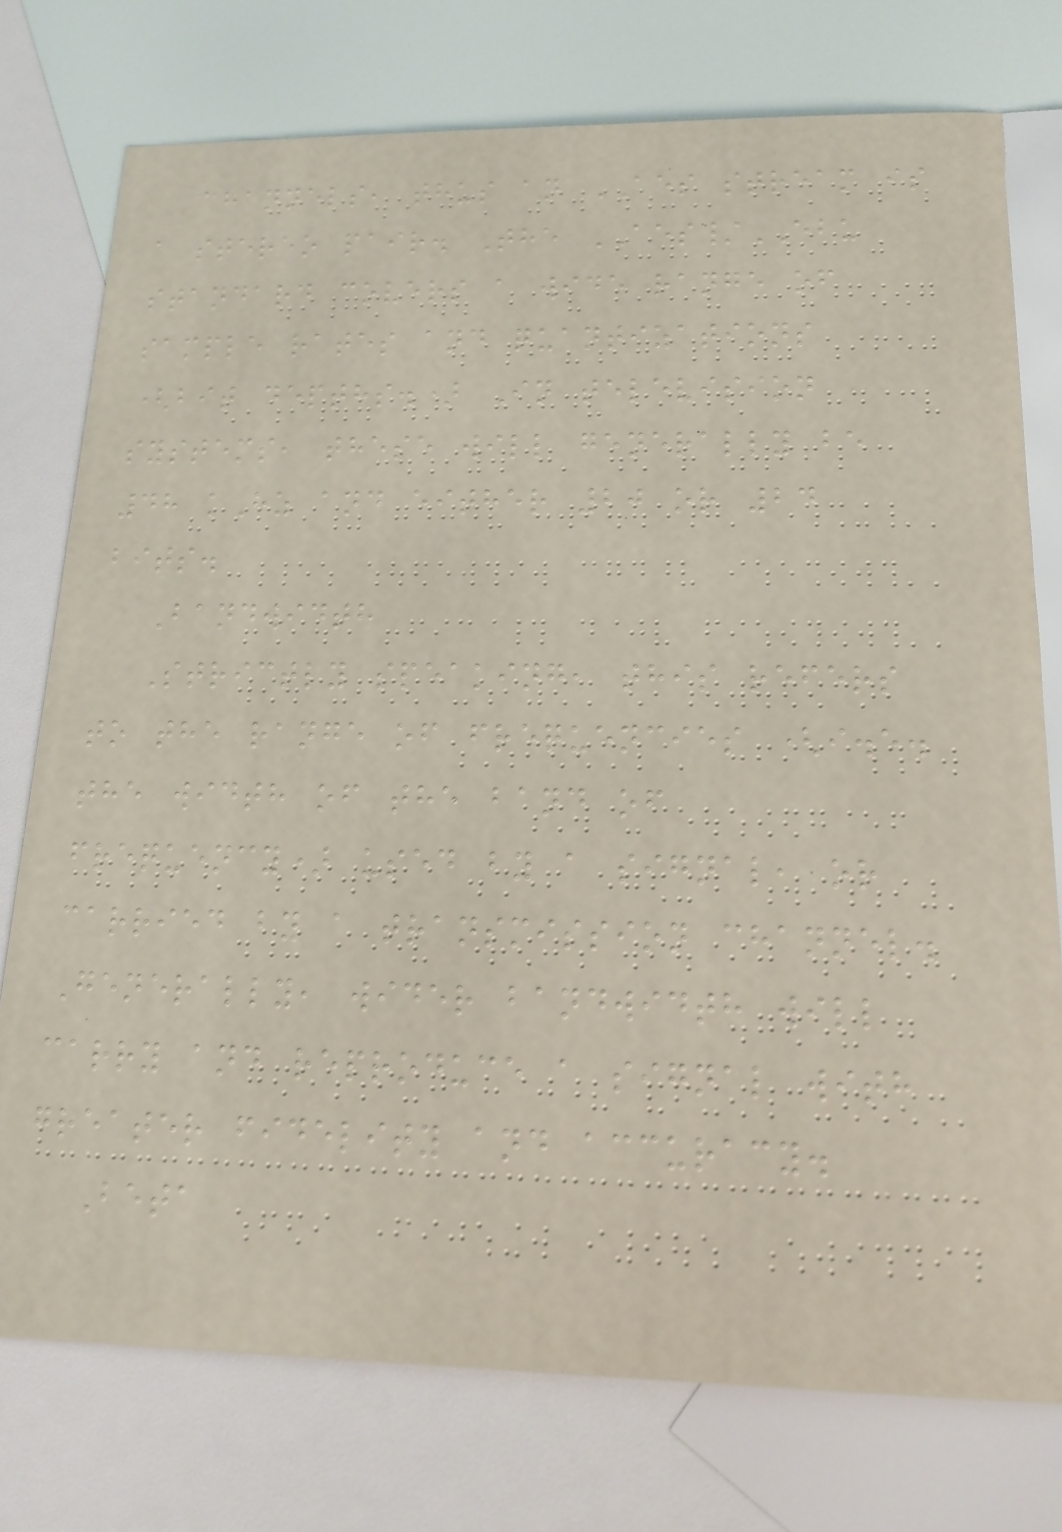channels, thus an AES stream is
a stereo pair. The AES/EBU
standard covers a wide range of
sample rates and quantizations
(bit depths.) In television
systems, these will generally be
48 kHz and either 20 or 24
bits.
Bandwidth
Strictly speaking, this refers
to the range of frequencies (i.e.
the width of the band of
frequency) used by a signal, or
carried by a transmission channel.
Generally, wider bandwidth will
carry and reproduce a signal with
greater fidelity and accuracy.
Beta
